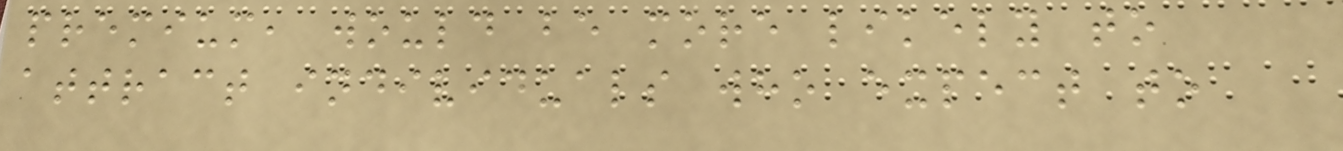premium, would be more likely to
attract individuals who expect to
